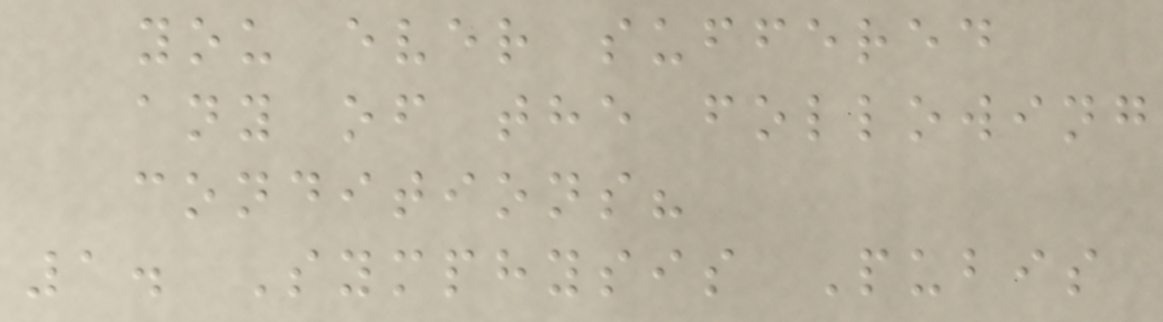you ever suffered
any of the following
conditions?
1. Symphysis Pubis
